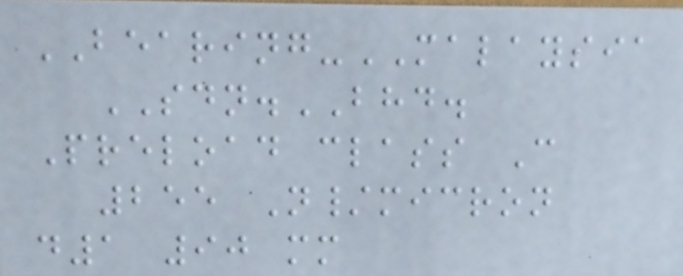BEARING-MALAYSIA
SDN.BHD.
Preload class C
255 N/micron
d1 90 mm
